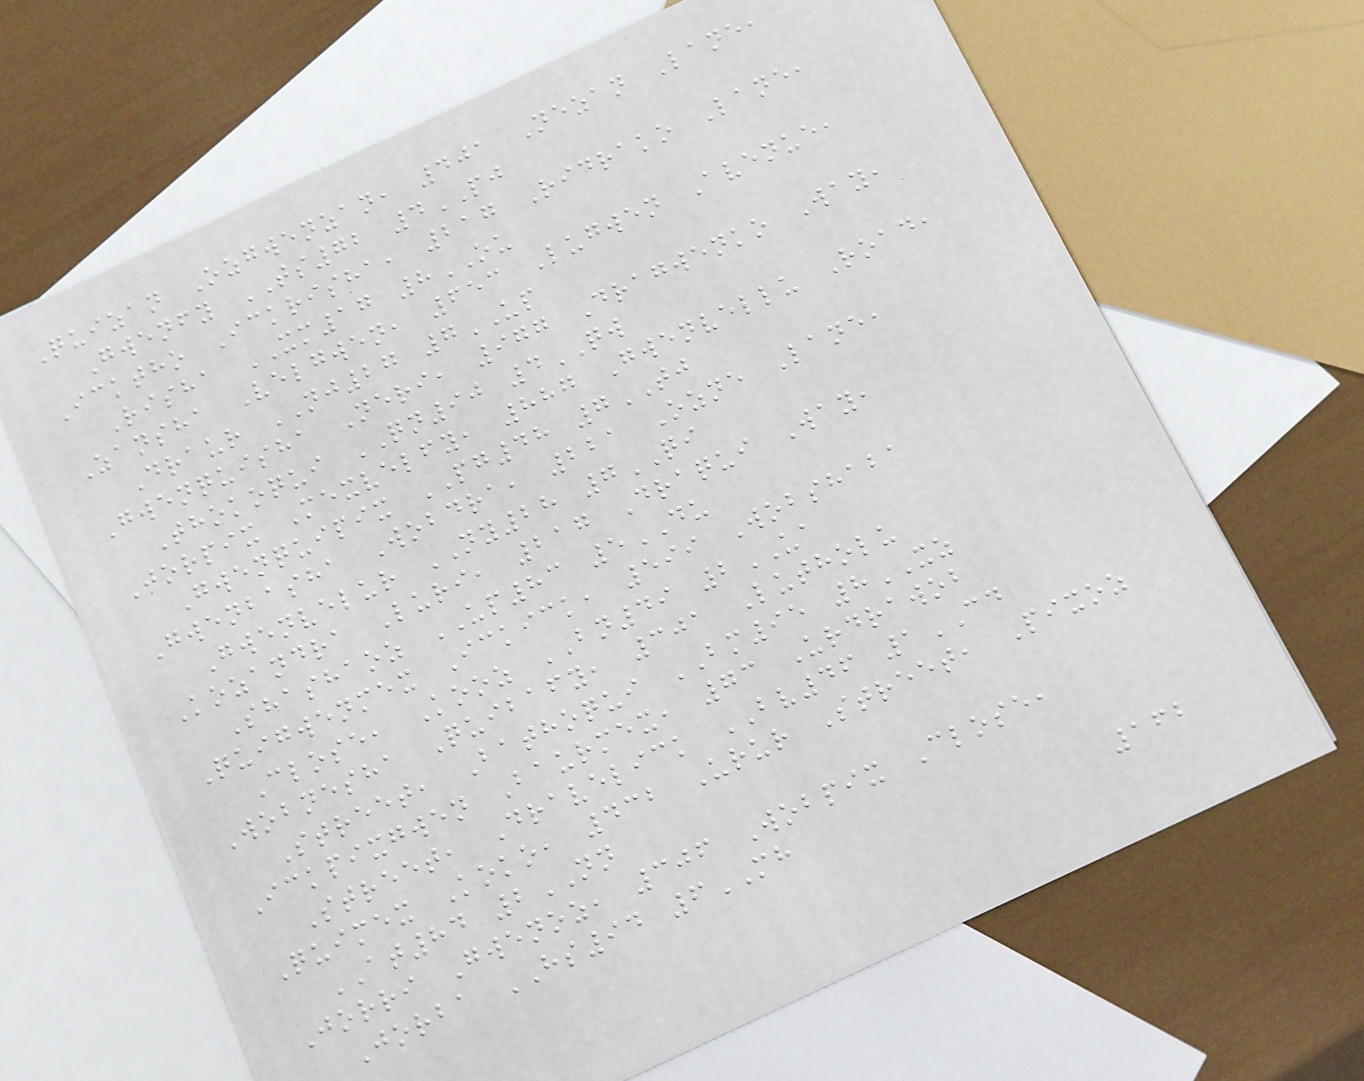Quizan Ozgwenzan, 401 Nezan Lane,
Gwenfy TS72 4PJ
Icktho Ickrisha, 217 Ridrako Lane,
Risha XM17 8OU
Zansha Velgwen, 653 Lugwen Avenue,
Draur NJ27 7UP
Gwenquisha Neri, 977 Dragwenko Way,
Thokoqui QN90 4QW
Jorpix Mexvelfy, 887 Gwenvellu Road,
Gwenquipix PG48 7TJ
Gwenbasha Wobdra, 221 Ozne Lane,
Gwenvelur NY28 7QI
Kozandra Luri, 217 Draqui Way,
Shashaoz UP83 5DU
Quigwenmex Ickick, 599 Wobshaba
Close, Kooz BN49 2UA
Wobnesha Quibafy, 301 Lutholu
Street, Bathoqui BM95 8XZ
Ickpixgwen Baurmex, 73 Urdrawob
Street, Dravelick BV46 1CD
Quimex Koko, 432 Urur Street, Pixoz
AT84 2NN
Jorri Gwenoz, 306 Wobpix Close,
Jorba HS94 6MH
162
